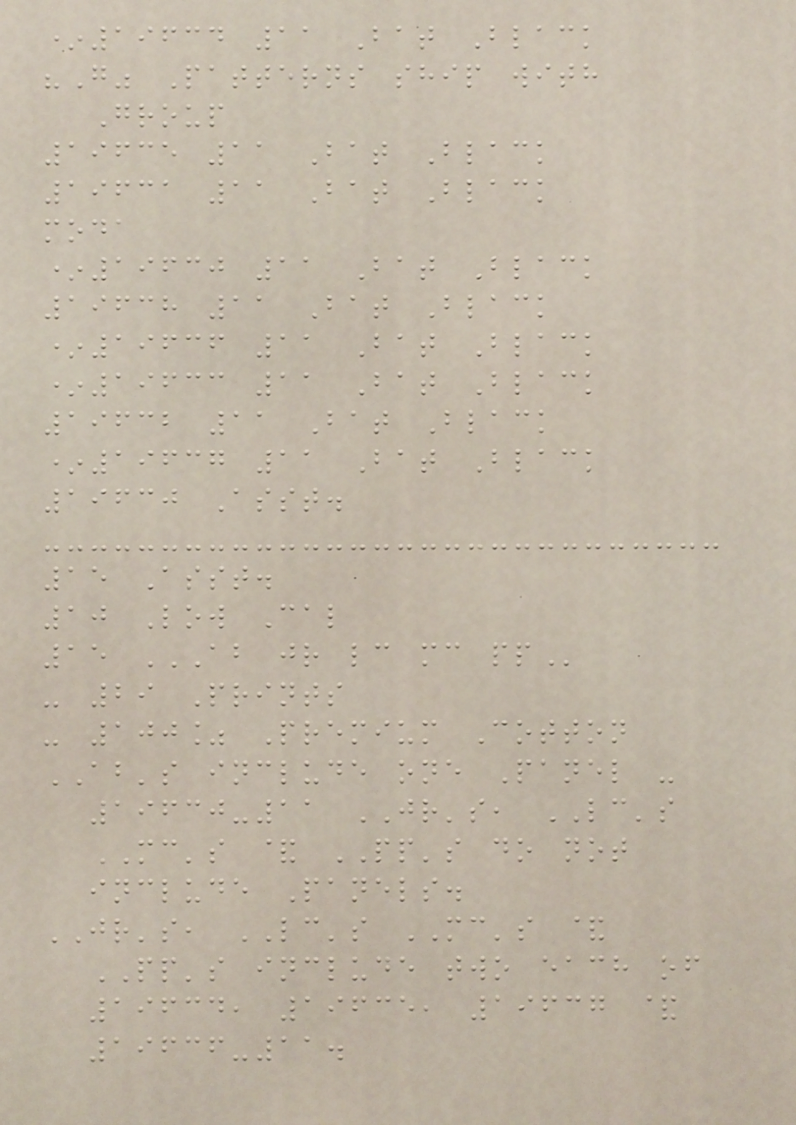*19634 11 Bat Black
"G" Patterns ship with
Group
19635 11 Bat Black
19631 11 Bat Black
moda
*19630 11 Bat Black
19638 11 Bat Black
*19636 11 Bat Black
*19633 11 Bat Black
19632 11 Bat Black
*19637 11 Bat Black
19630 Asst.
15 Asst.
10 Low Cal
15 AB JR LC MC PP
- 29 Prints
- 100% Premium Cotton
AB's include one Panel -
19630-11 JR's, LC's
MC's & PP's do not
include Panels.
JR's, LC's MC's &
PP's include two each of
19634, 19635, 19637 &
19636-11.
